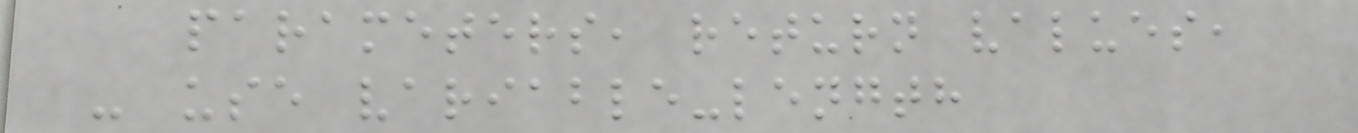parameters, return values,
- use variable-length
